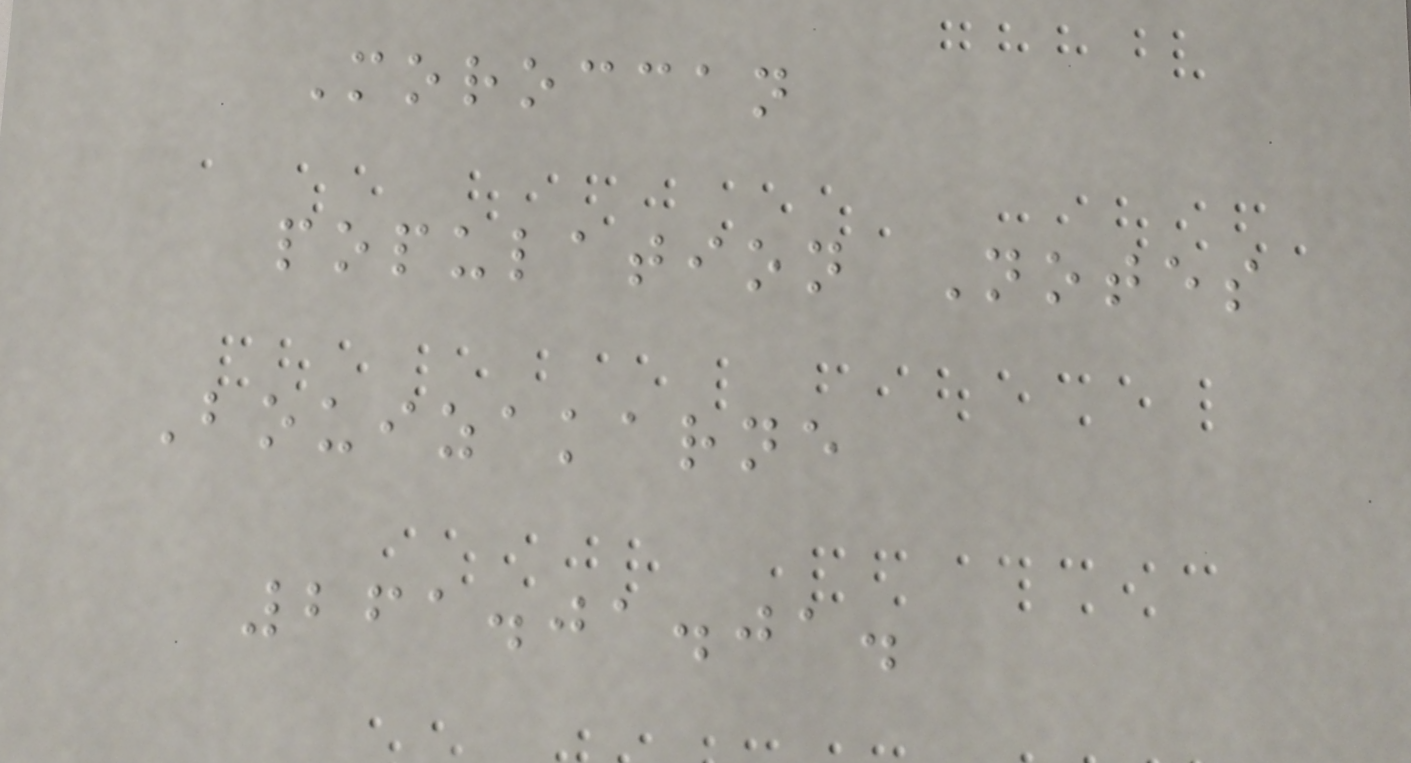Moroccan
population Notes
Bouizakarne
261.01.01.
